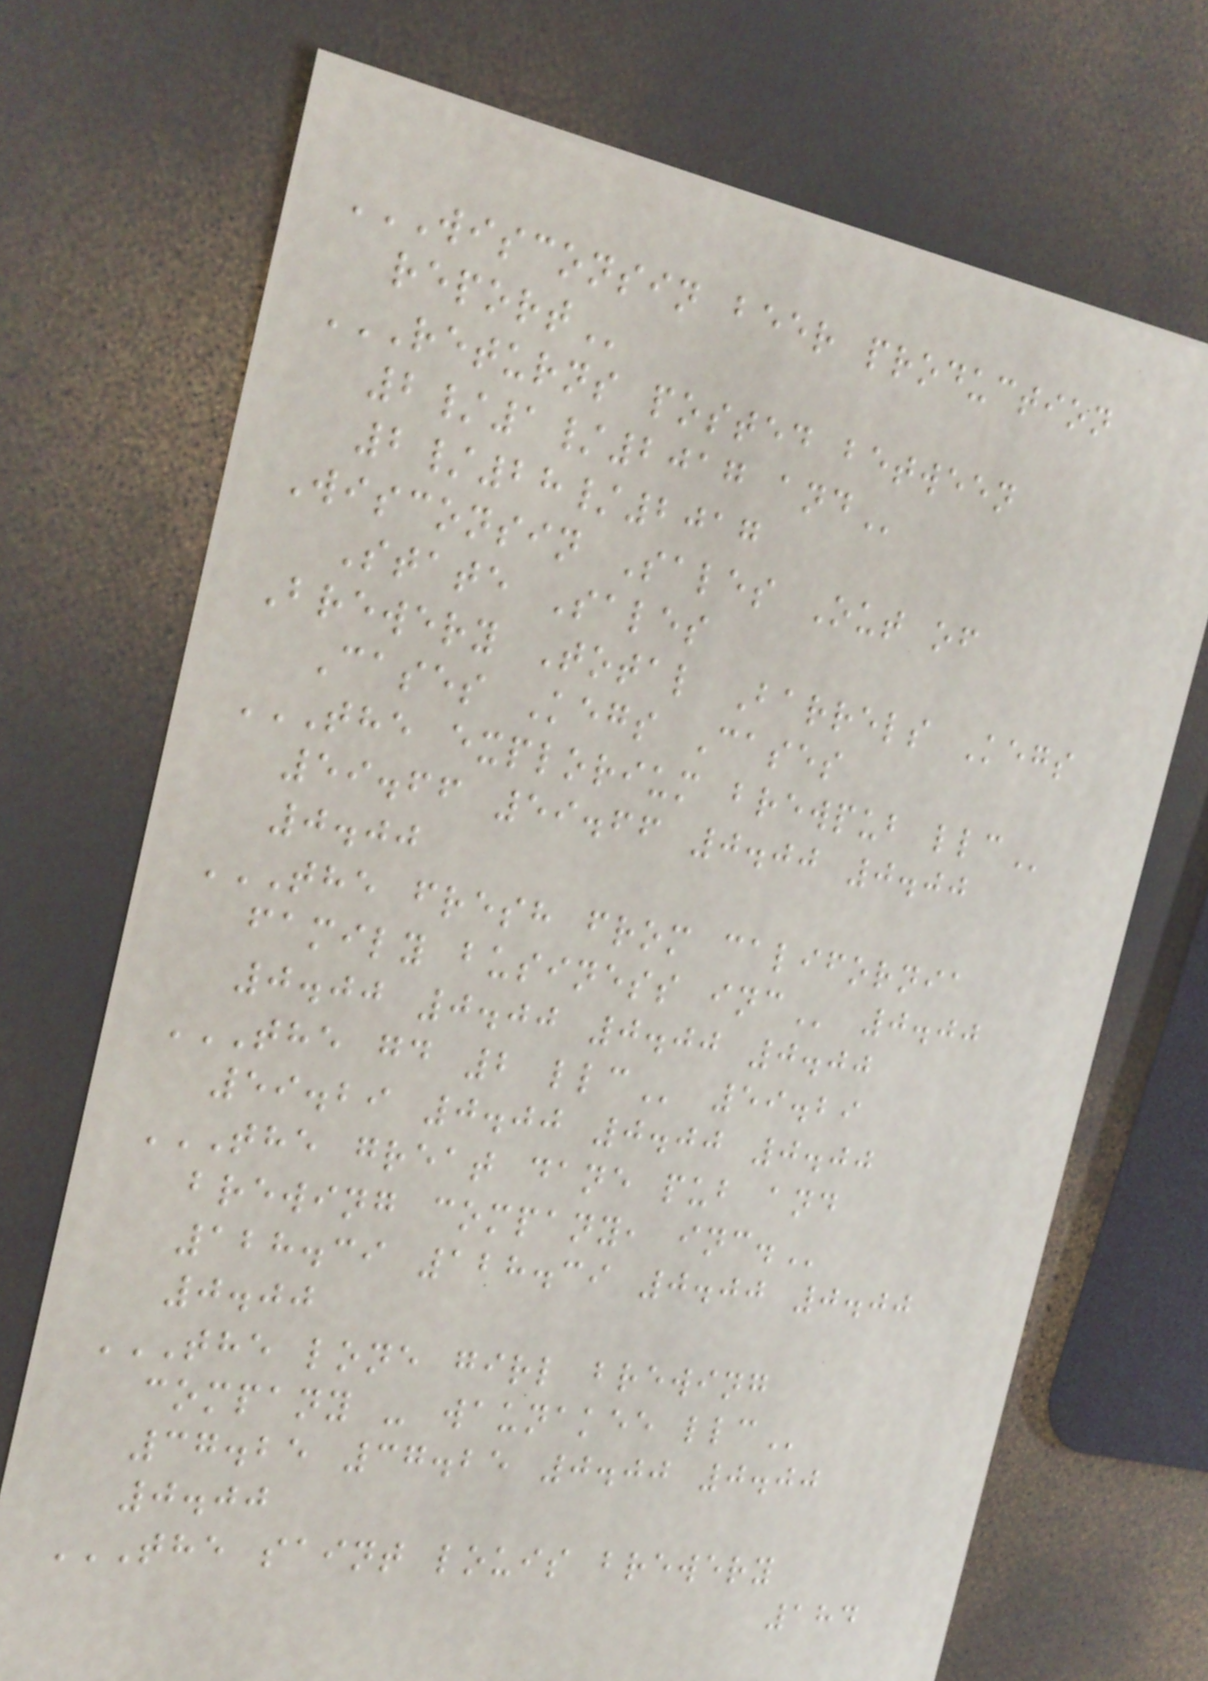WISCONSIN BEER PRODUCTION
REPORT
RETURNS POSTED BETWEEN
2/1/2017 AND
2/28/2017
Wisconsin Sales Out of
State Sales
Brewery Total Barrels Kegs
Cases Kegs Cases
THE EXPLORIUM BREWPUB LLC
59.66 59.66 0.00 0.00
0.00
THE FRESH FROM CALIFORNIA
FAMILY BUSINESS INC 0.00
0.00 0.00 0.00 0.00
THE GD 2 LLC 59.29
59.29 0.00 0.00 0.00
THE GREAT DANE PUB AND
BREWING COMPANY, INC.
128.39 128.39 0.00 0.00
0.00
THE LONE GIRL BREWING
COMPANY - WAUNAKEE LLC
37.25 37.25 0.00 0.00
0.00
THE SAINT LOUIS BREWERY
184
